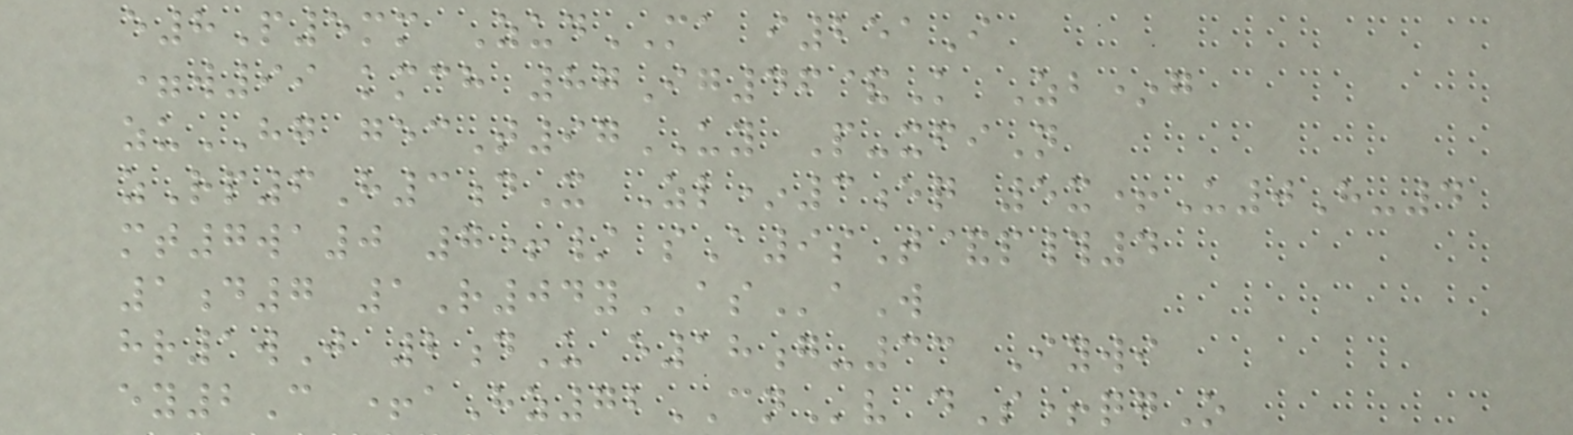e8P5mm ZudMA i251I
=w99 kmch 87Ig46&K Zb*g
zuHG gecT97UY P-xfiN
zRp6H3dX Zl*3eq 5x+U0H-4
mt7wa0 7+/ sA9sT&p#4
1d7 1R04yASaW
hr1wJ 2dU e18g-33 Iywi
ey2C +aHz72CNv dS+qgO
